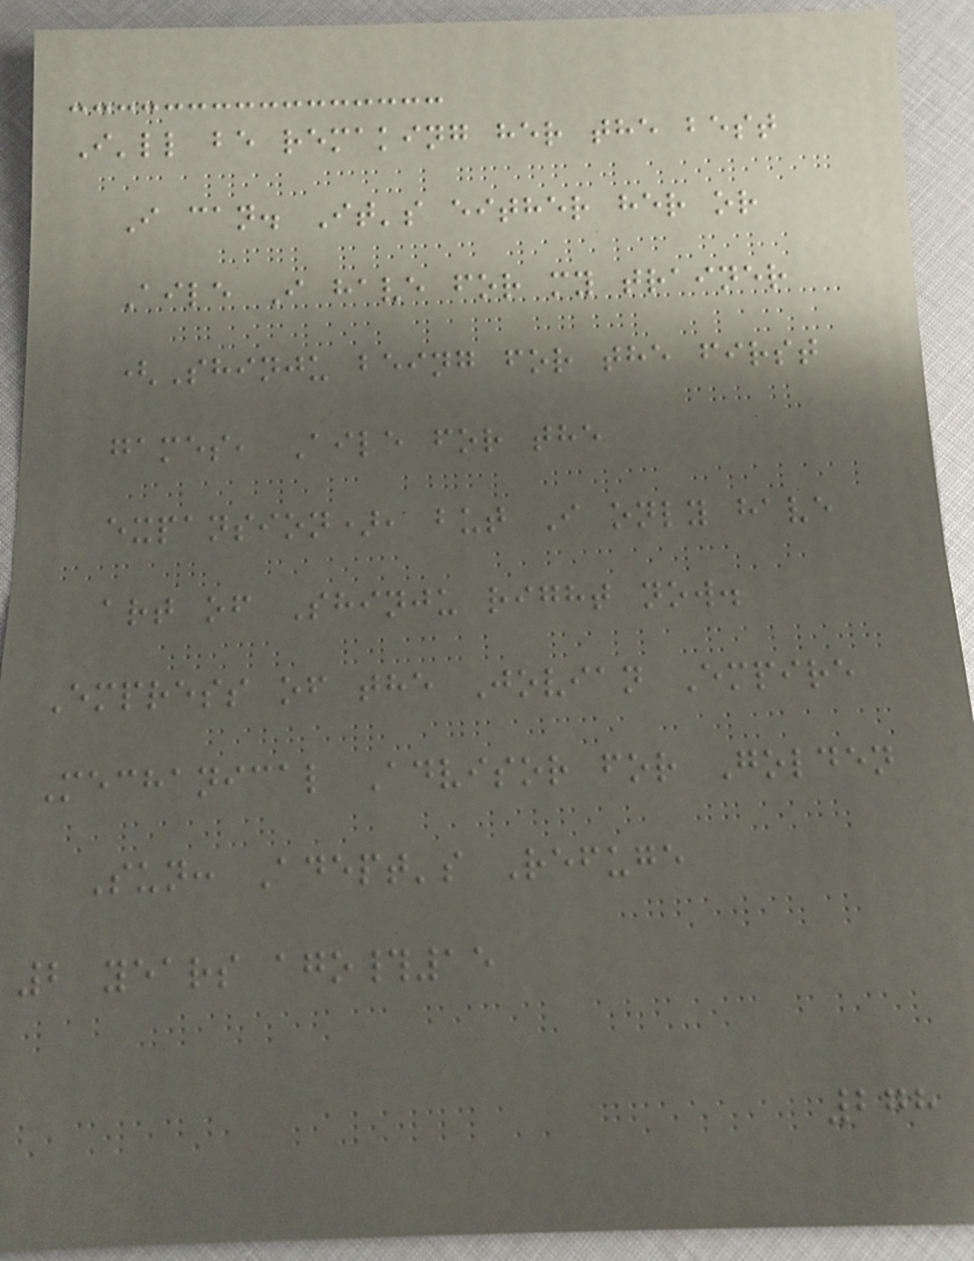I'll be remaking her the best
I can. It's either her or
Aile I have for my trainer
(Shinju being for the first
games, Aile for the
expansion), but I only have
art of Shinju right now.
Empress of the Jovian Empire
Mechanical Advisor for Golden
Sun: Adept's Refuge
2 years ago#15
278
